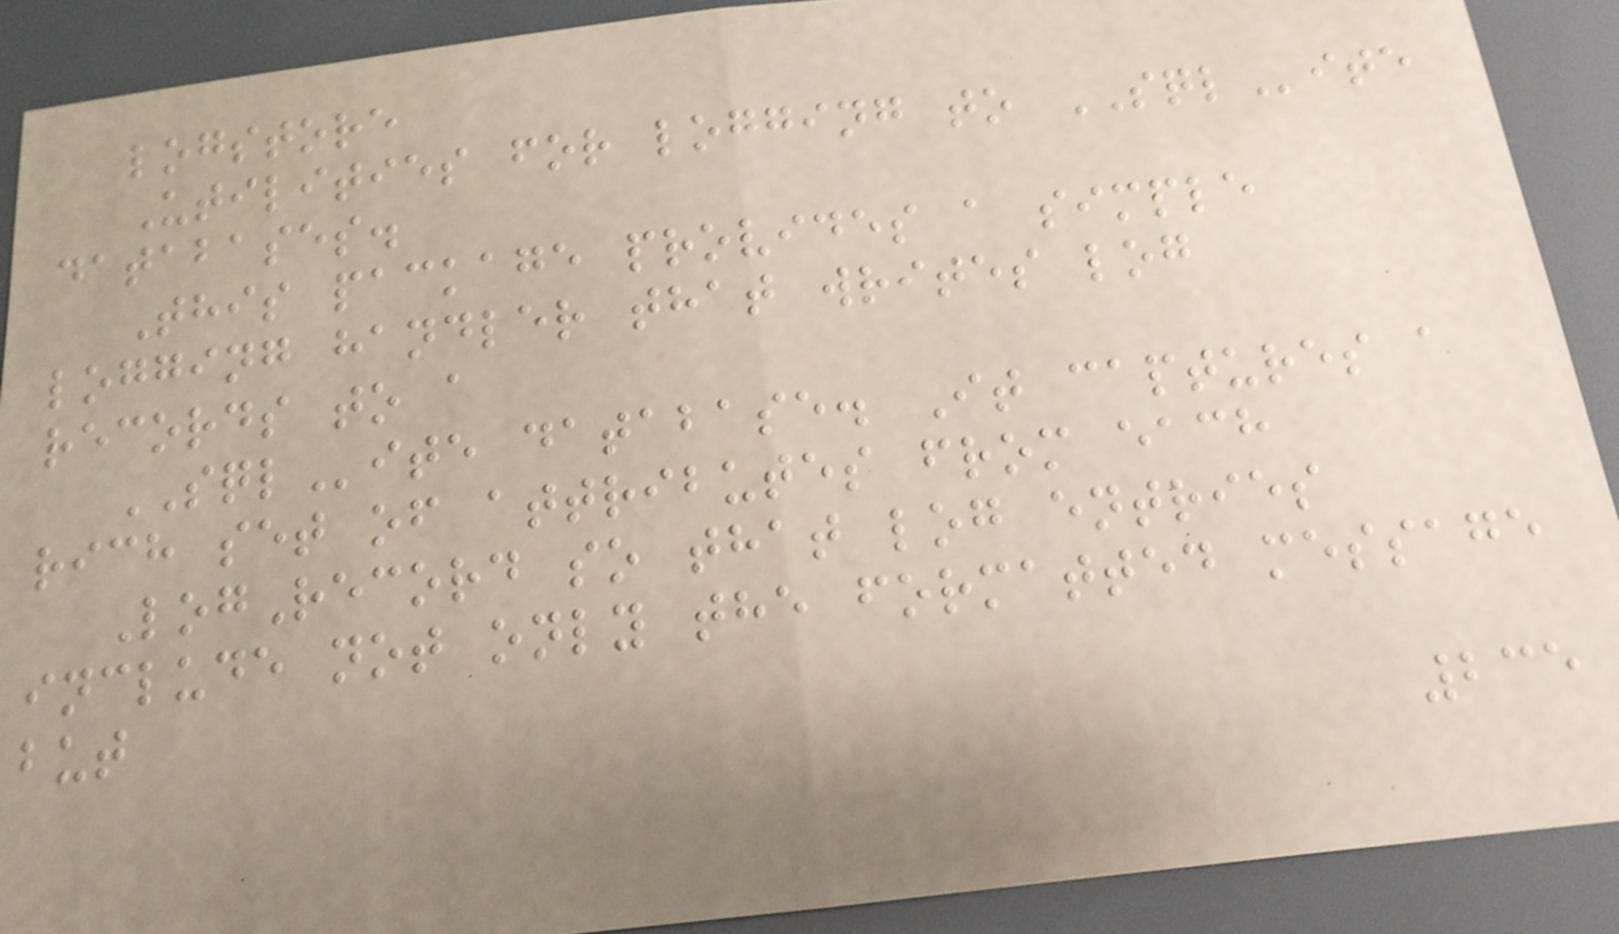logstore
Utilities for logging to SQLite
databases.
This package provides a simple
logging handler that writes log
records to a
SQLite database. It captures a
rich set of attributes from each
LogRecord so that log entries
include not only the formatted message
but
235
